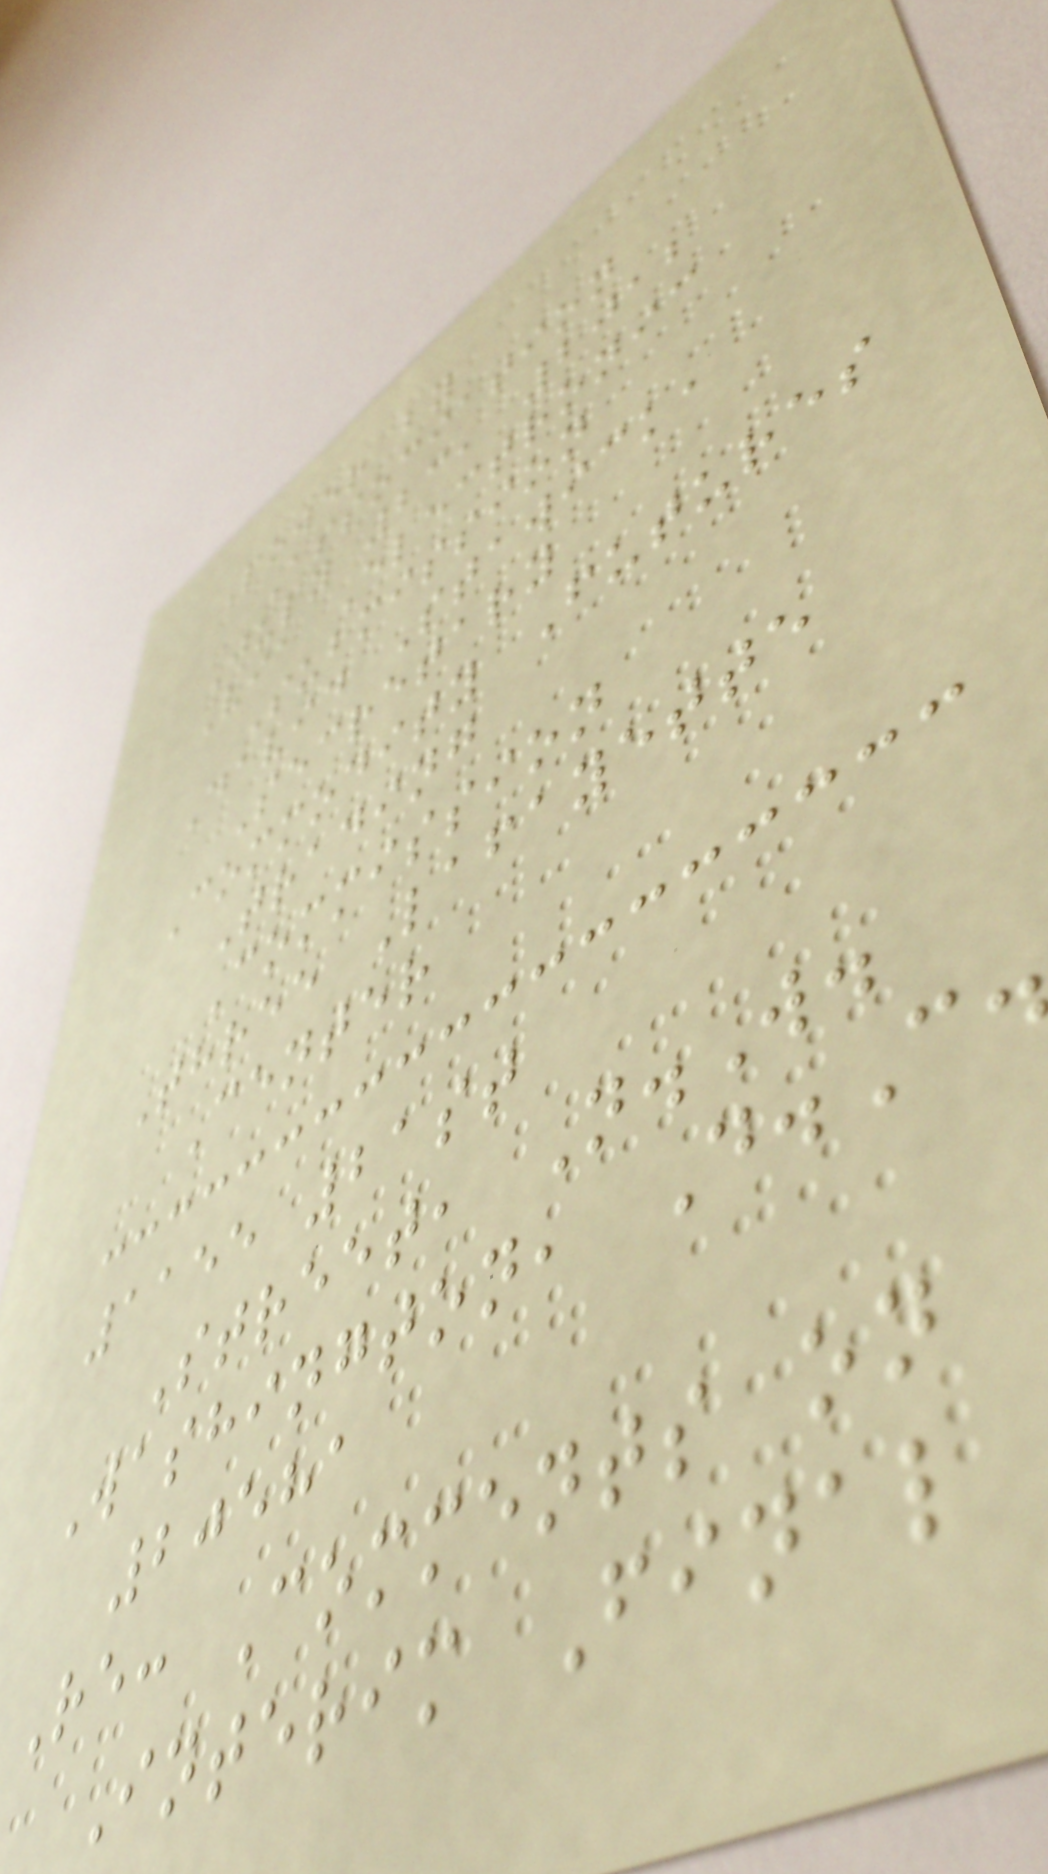Power by
Association
July 23, 2012
Via Electronic
Submission
David Stawick,
Secretary
Commodity Futures
Trading
Commission
Three Lafayette
Center
1155 21st
Street, N.W.
Washington, D.C.
20581
Re: Comments on
Interim Final
